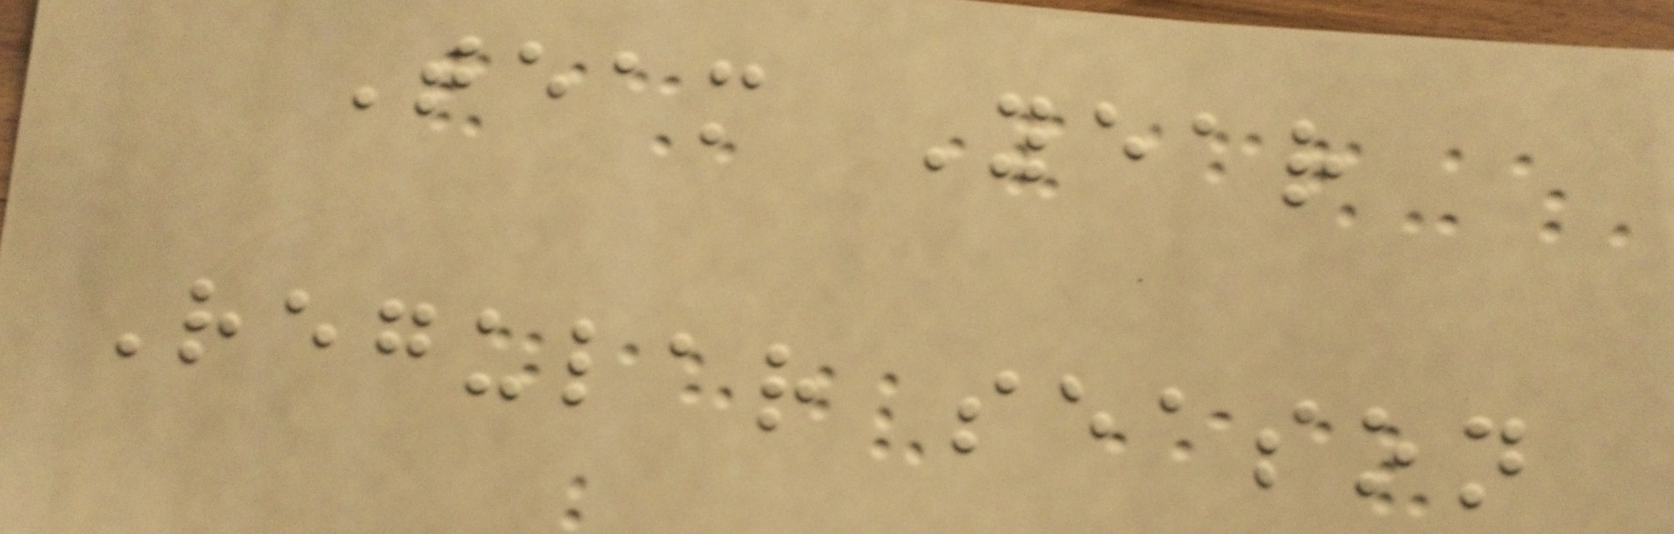Team Year
Regular season
